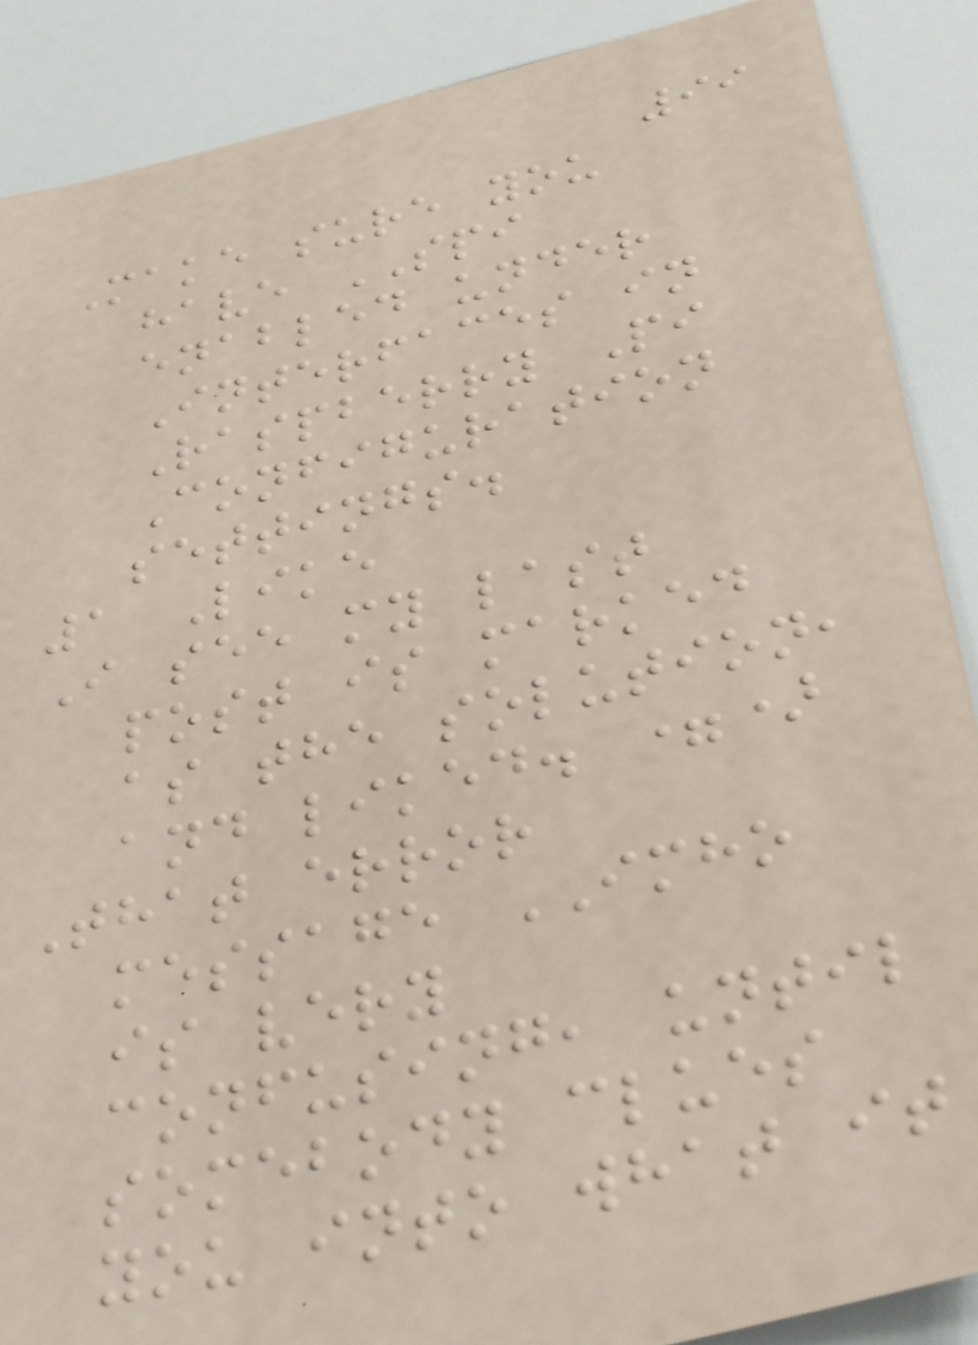99
Make sure you
have SPI
enabled under
Interfaces in
Raspberry Pi
Configuration
settings.
1 Like
I see my last
post is marked
as the solution,
and liked. =)
That error
message IMHO
is very
confusing, until
somebody clues
you into what it
